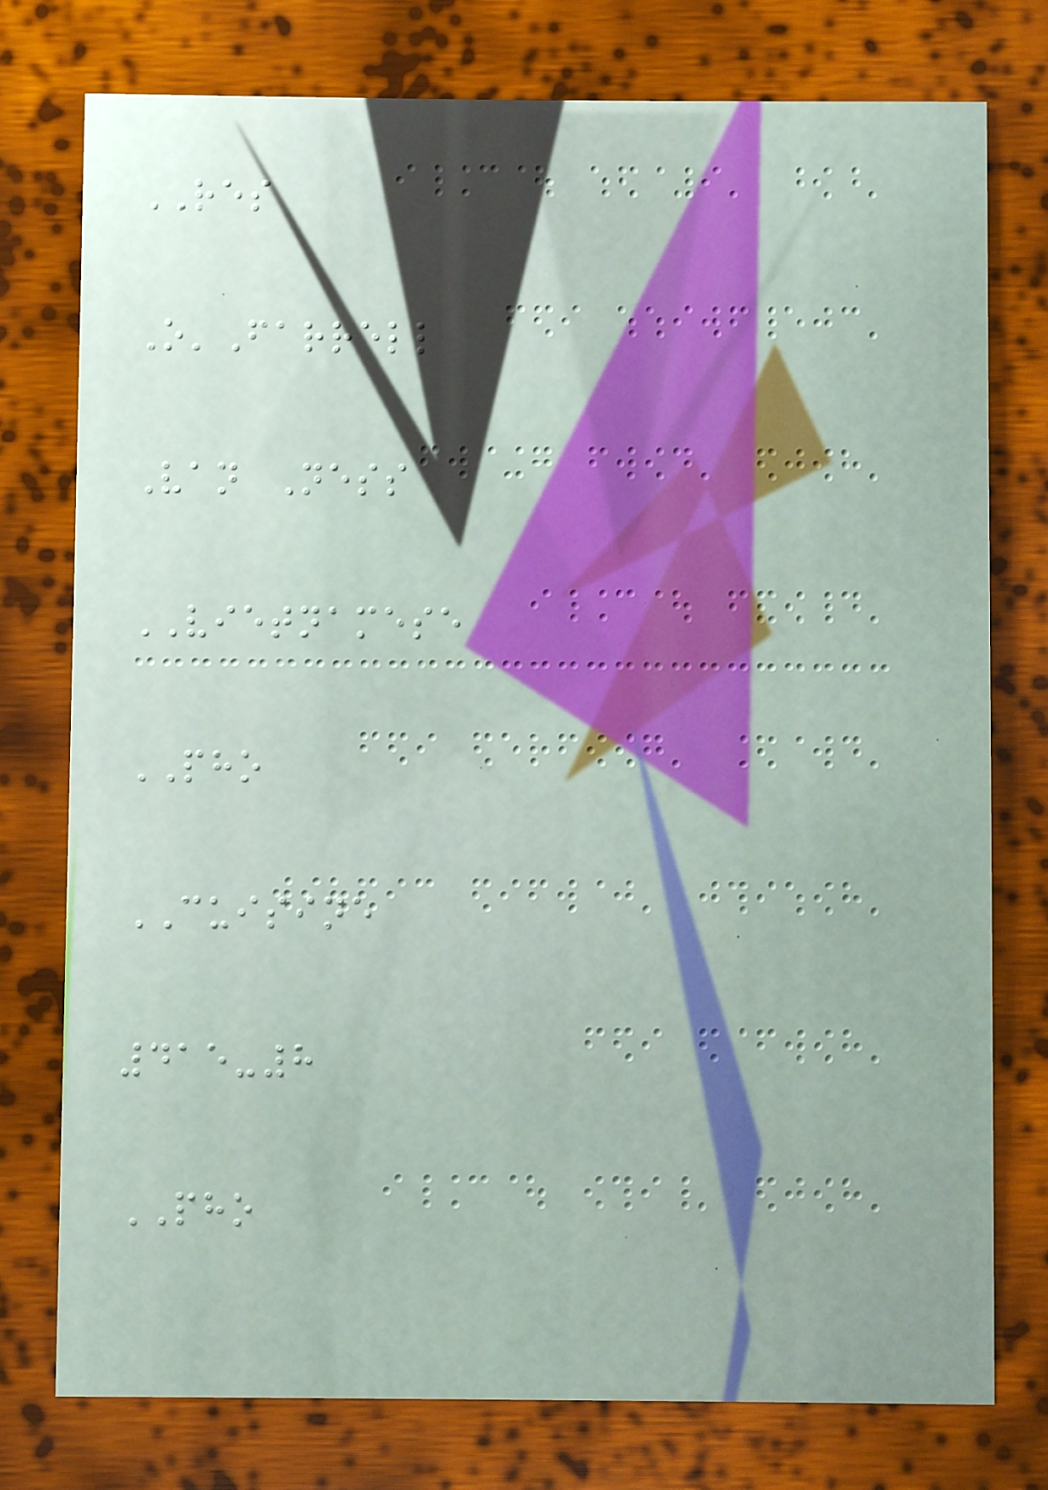RES
O'Farrell
Van Ness
VIETNAMESE
PHO
CUISINE
415-8
PHO
